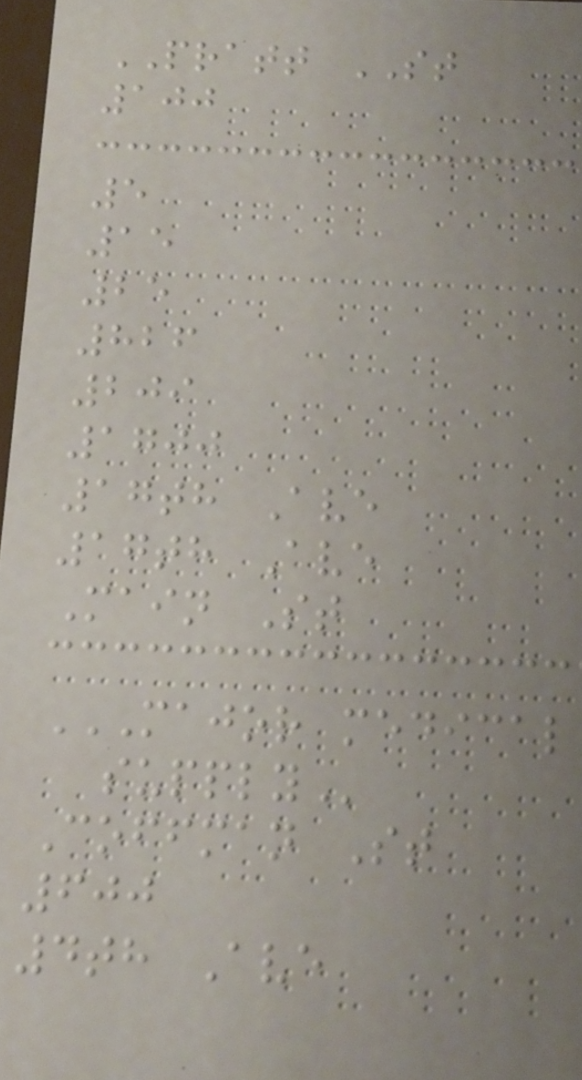PRATT ST
100
5
15
25
826
209
1700
17th Ave
17th Ave
Main St
MAJOR MEDICAL
SUPPLY
Coffman St
600
4th Ave
